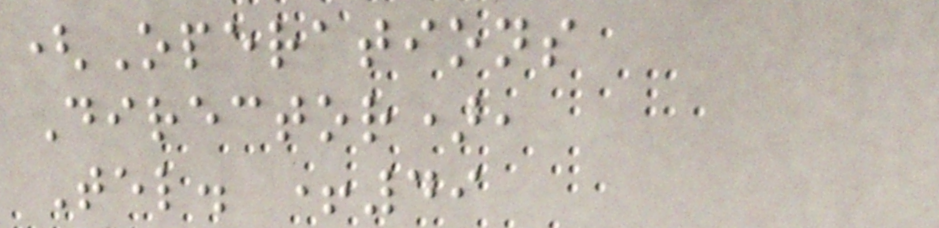(Operations
Director),
Tel. +49
